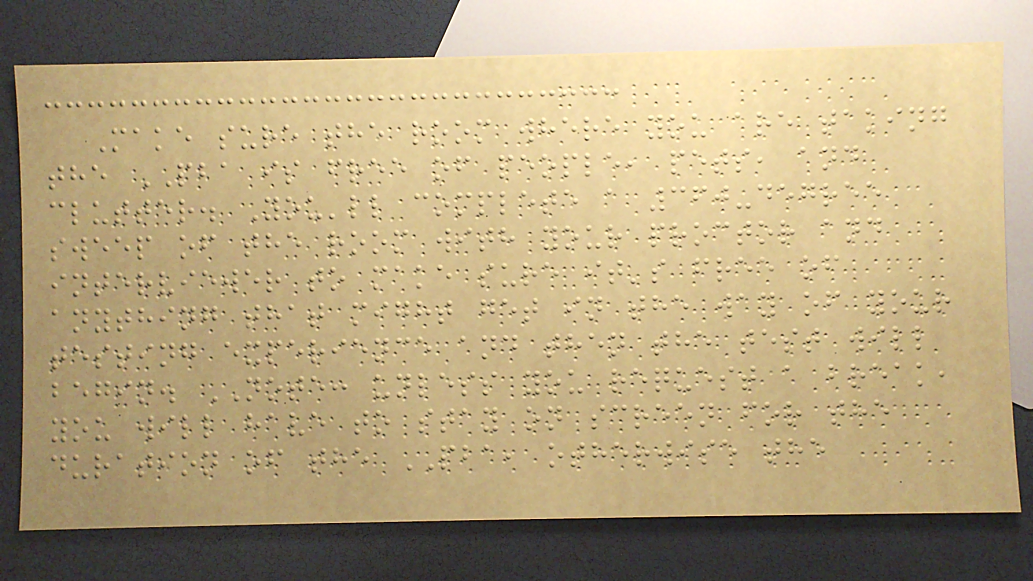Make sure the room where you are taking
the PBA is free of people, pets, and
clutter. You'll complete a 360-degree
sweep of the room with your proctor and
interviewer to make sure it's free of
anything that might get in the way of your
testing experience and then the test will
begin. NOTE: unless you request a break,
you will have to stay on screen for the
duration of the PBA, otherwise the
